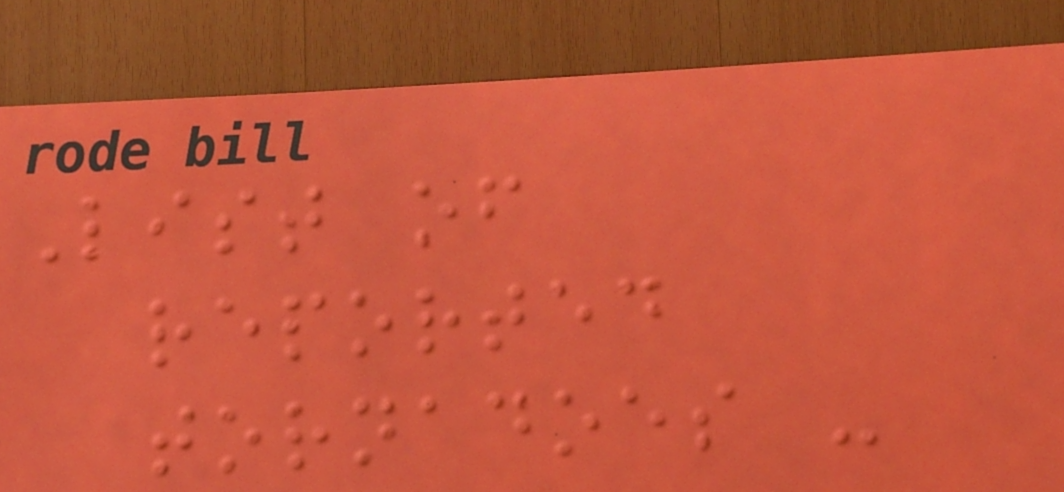List of
reported
tornadoes -
